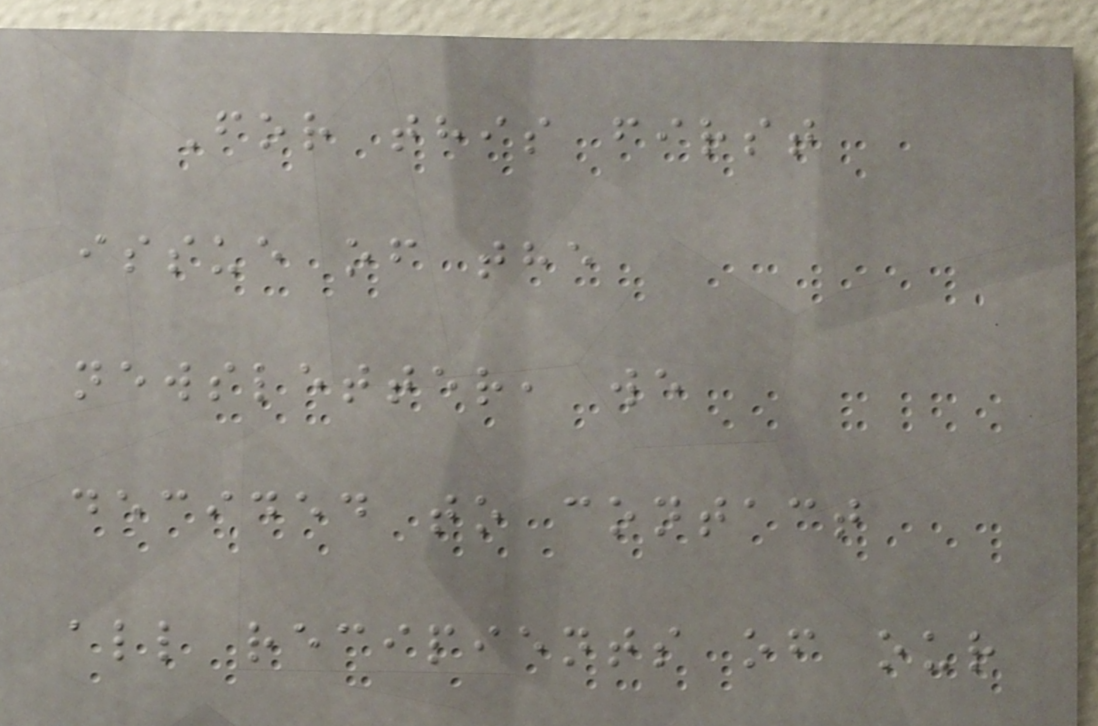For this first
issue of the
newsletter, we
decided to contact
all recipients of our
